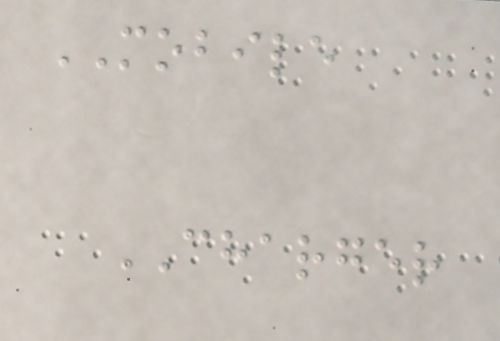MOBILE
CHARGER
